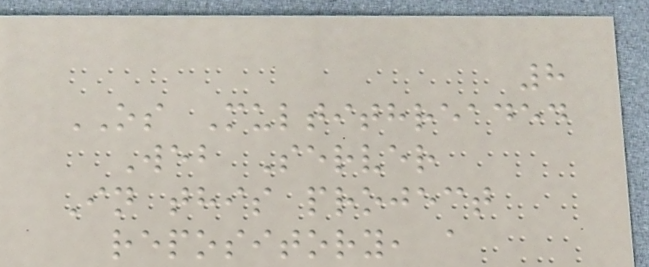8
OS Multithreaded
Web Server
In this project
repository, a
